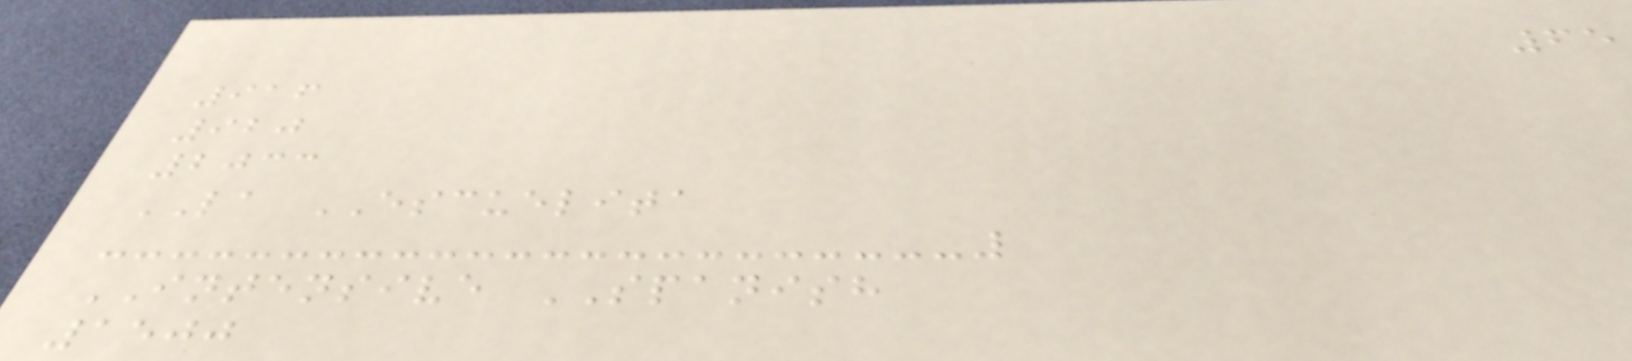65
916
920
2033
LA ESCUELITA
INTENSIVE SPANISH
1500
